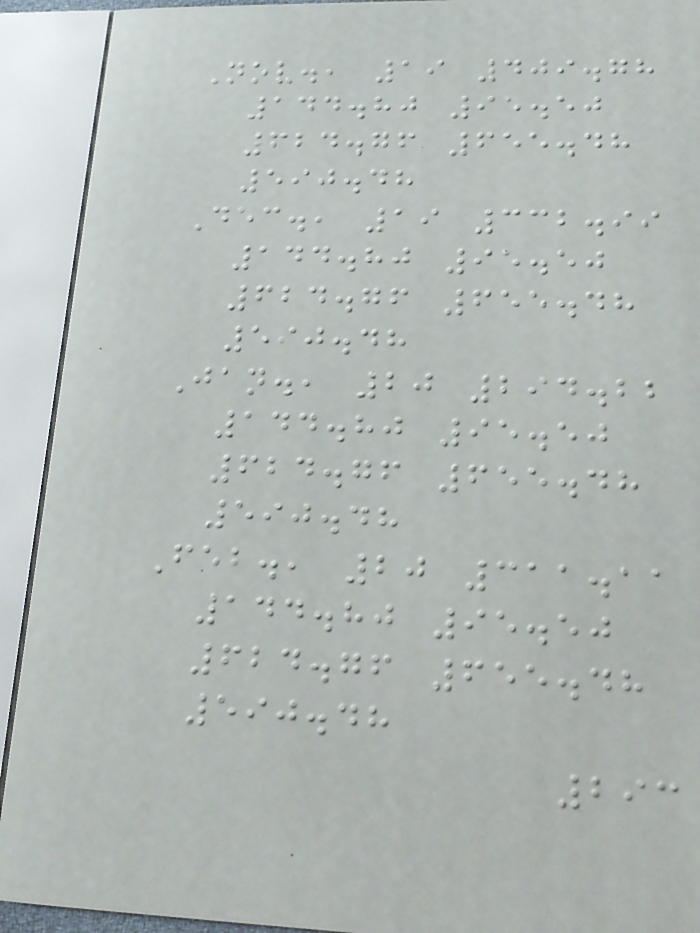Nov., 19 409.78
144.80 95.50
624.76 655.48
590.48
Dec., 19 332.99
144.80 95.50
624.76 655.48
590.48
Jan., 20 294.22
144.80 95.50
624.76 655.48
590.48
Feb., 20 311.11
144.80 95.50
624.76 655.48
590.48
293
